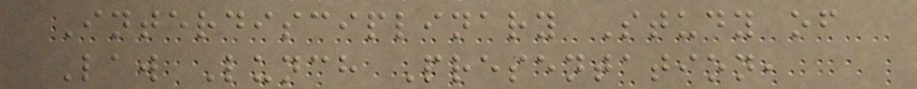Interdisciplinary Study of
Law Lunch Presentation,
